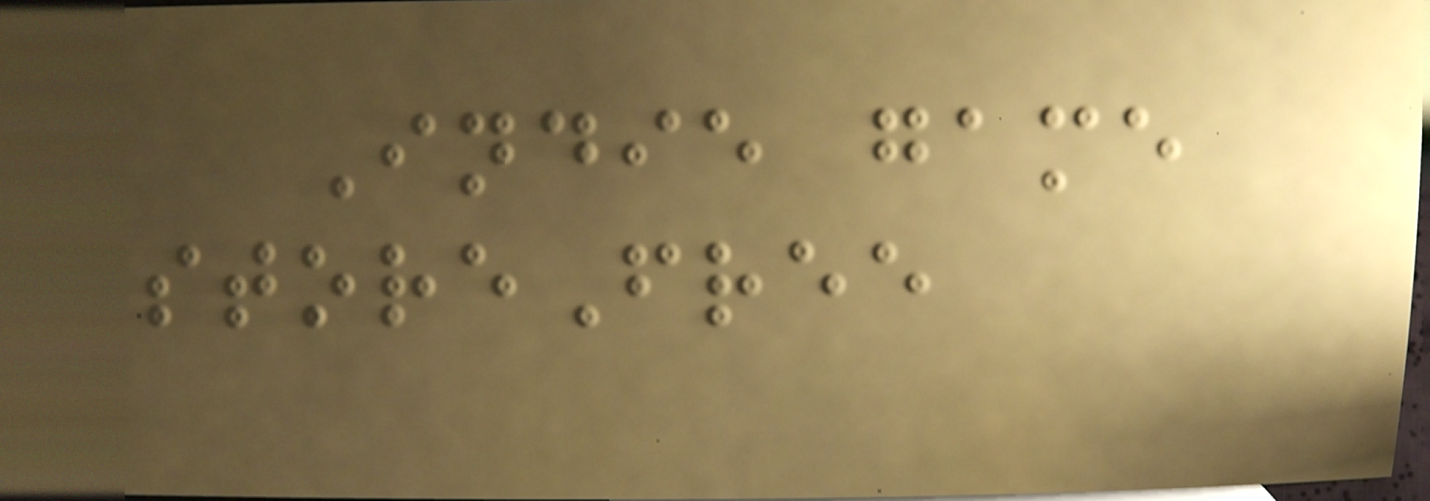Indie game
storeFree
